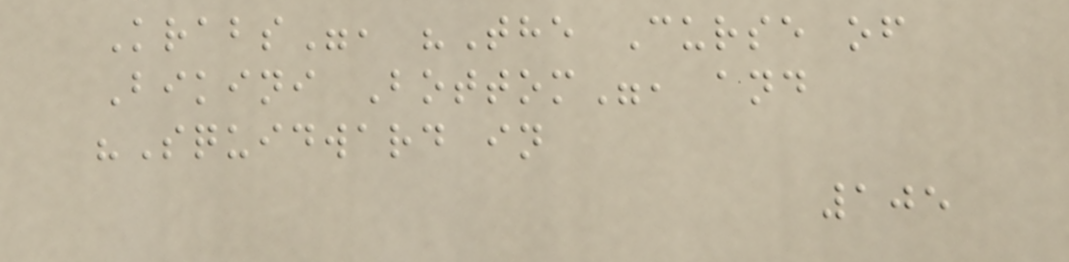Krabs", "The Curse of
Bikini Bottom", and
"Squidward in
105
